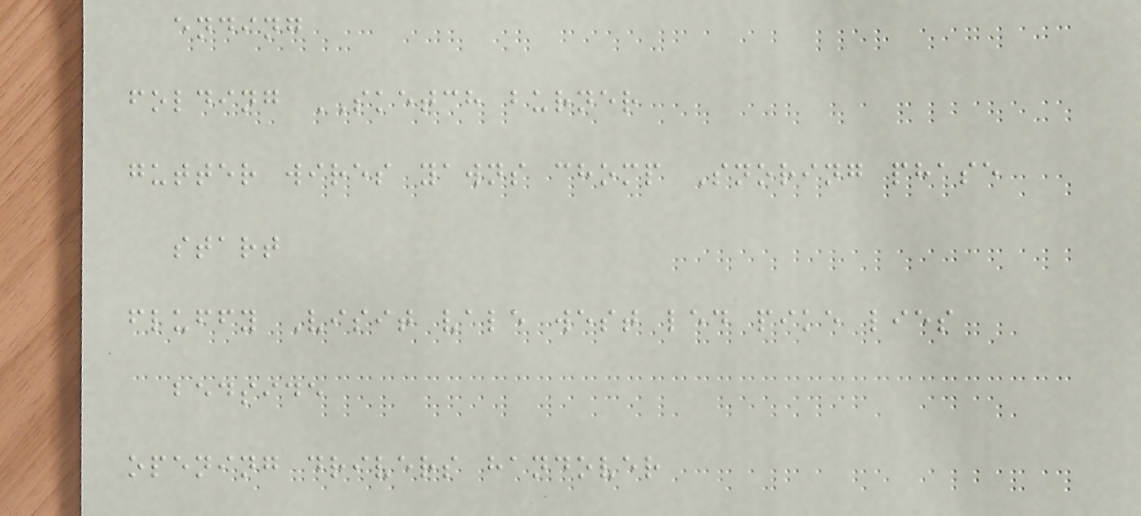ending
folding SKETCH burner
gutter wires yawns chomp Snoring phase
start
fluffy Visit vale west led pike lies
bedside
opening drivers handover
